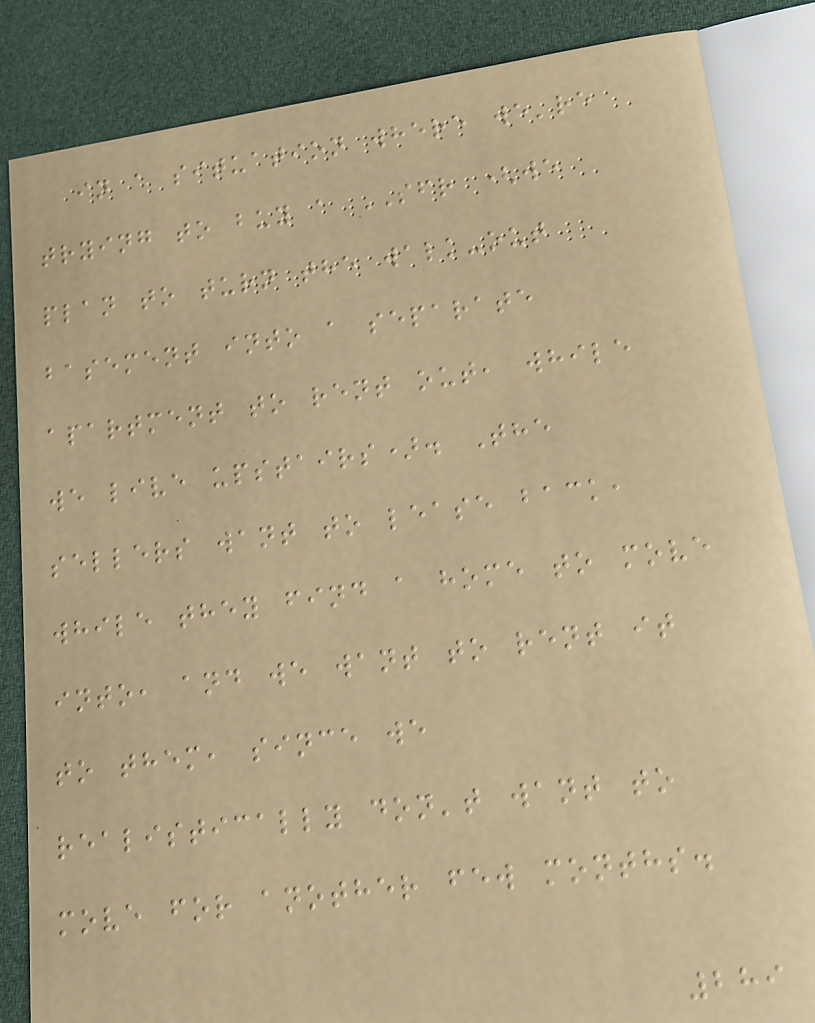in a situation where we're
trying to buy a SFR (we
plan to turn the walk-out
basement into a separate
apartment to rent out, while
we live upstairs). The
sellers want to lease back,
while they find a home to move
into, and we want to rent it
to them, since we
realistically don't want to
move for another few months.
289
